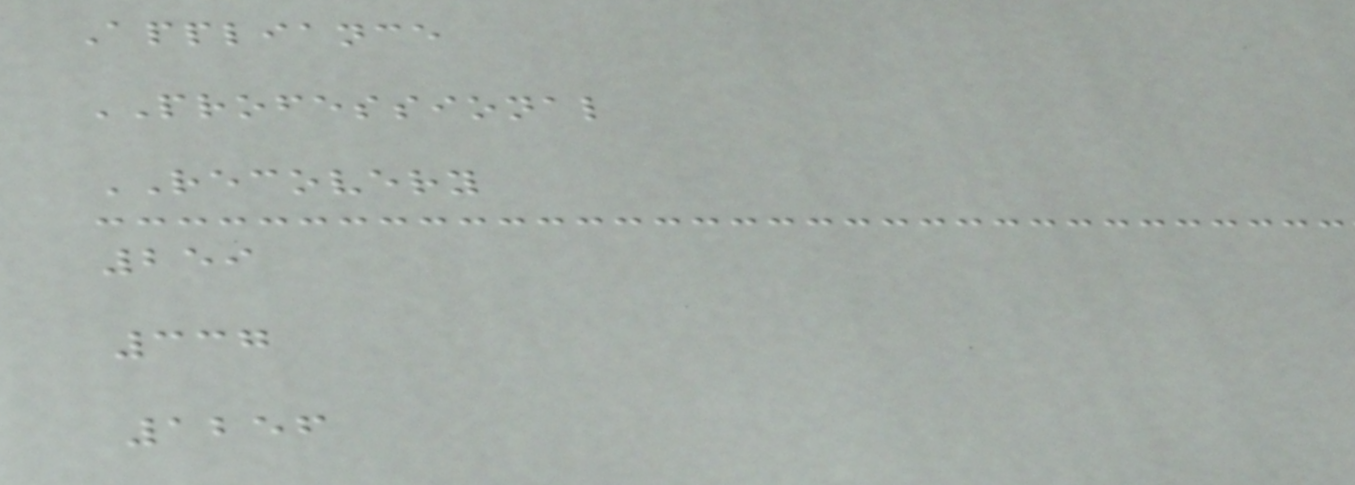Appliance
PROFESSIONAL
RECOVERY
259
337
1256
